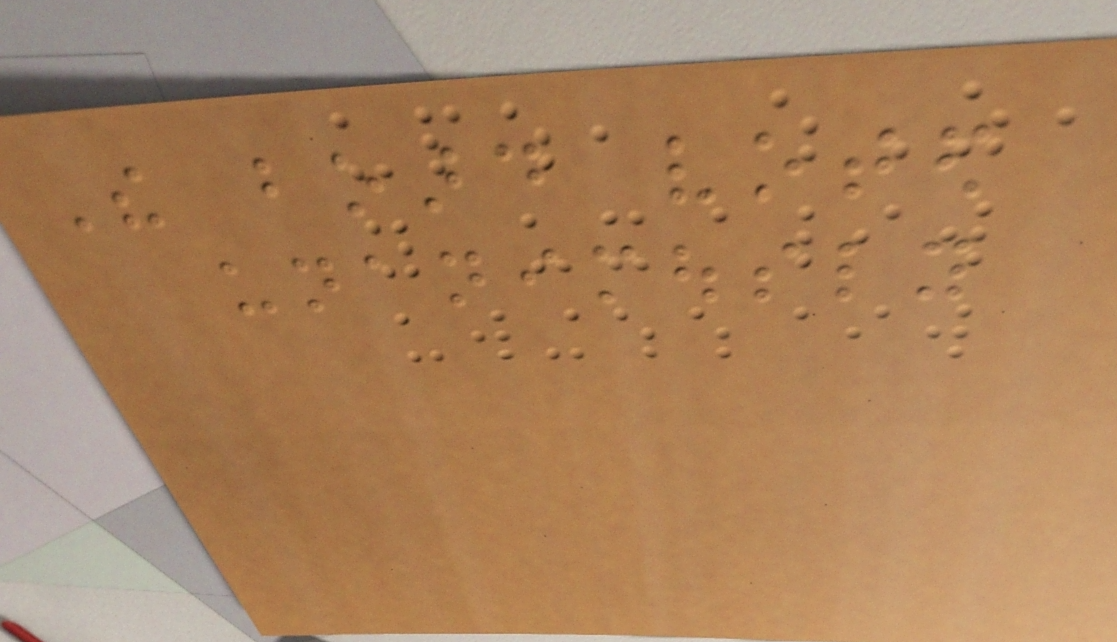The board voted
unanimously
